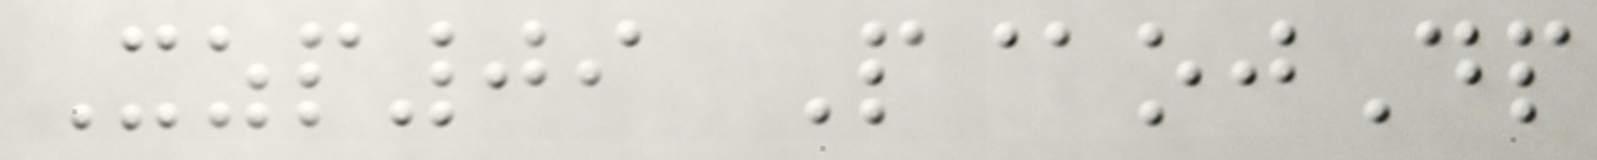Xzp09 P@ojDp
